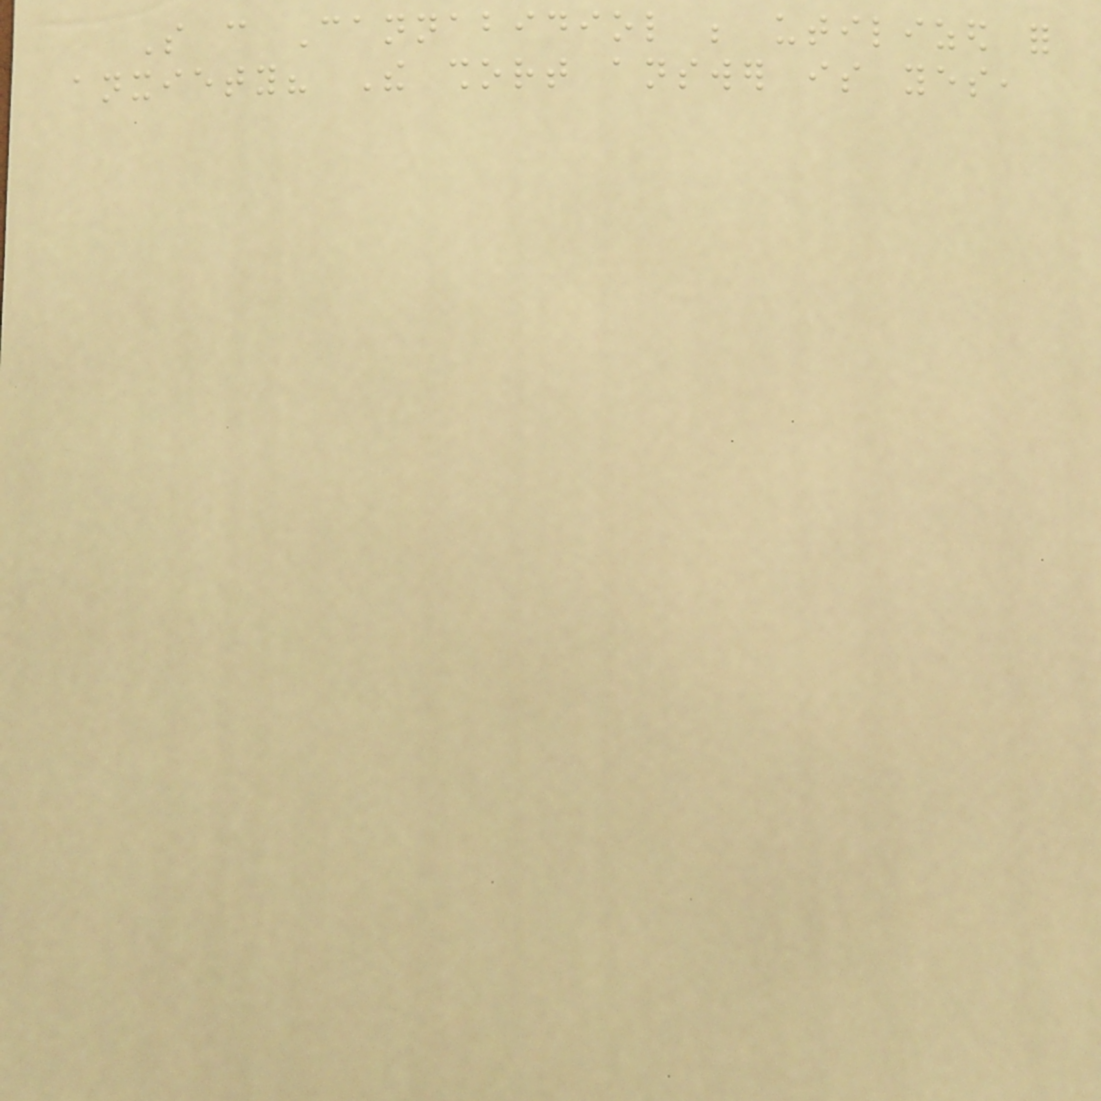So can Cannabidiol be utilized for
anxiety? The short answer is yes,
